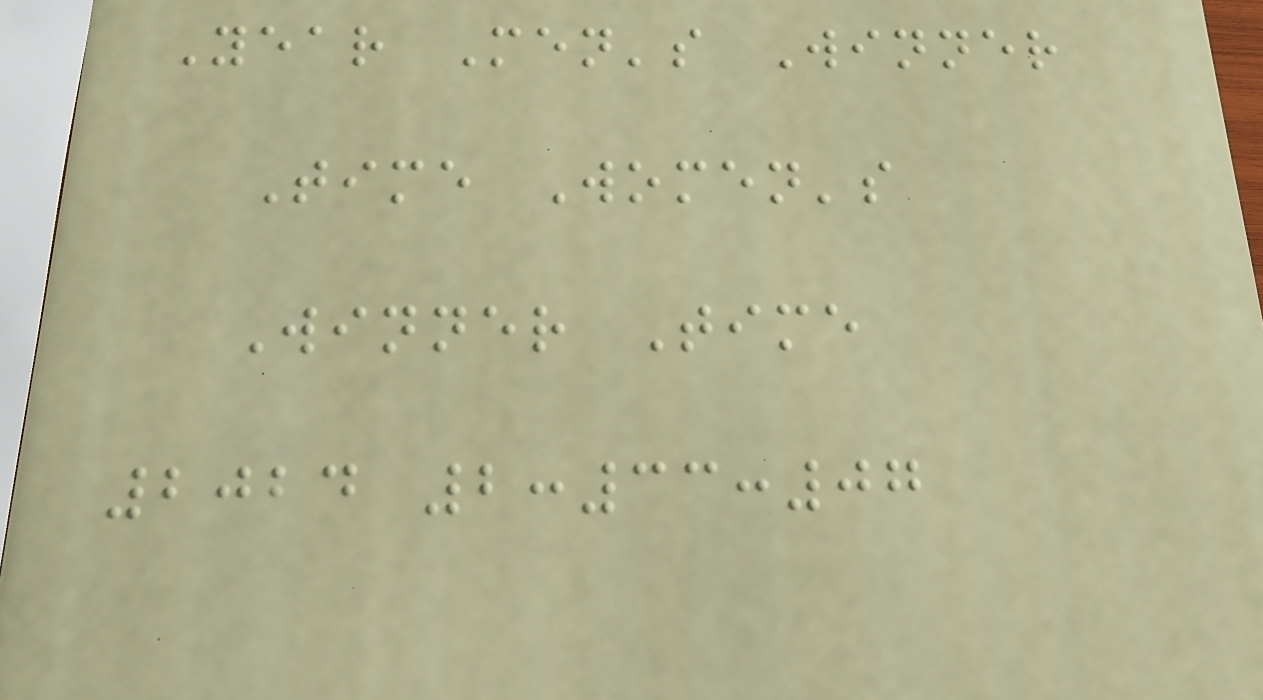Year Men's Winner
Time Women's
Winner Time
2024 2:33:07
